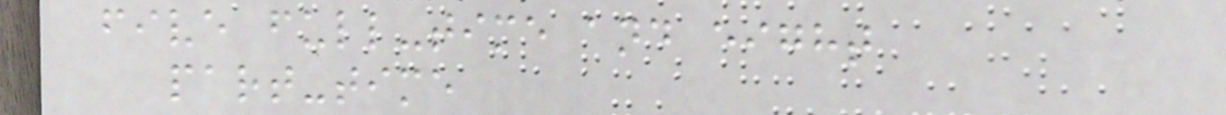five full-time and eight
part-time
